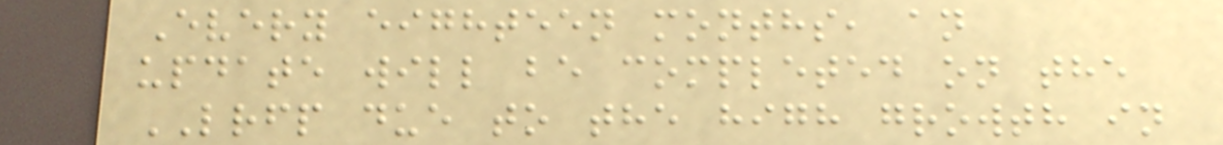Every eighteen months, an
update will be completed on the
LRFP due to the high growth in
